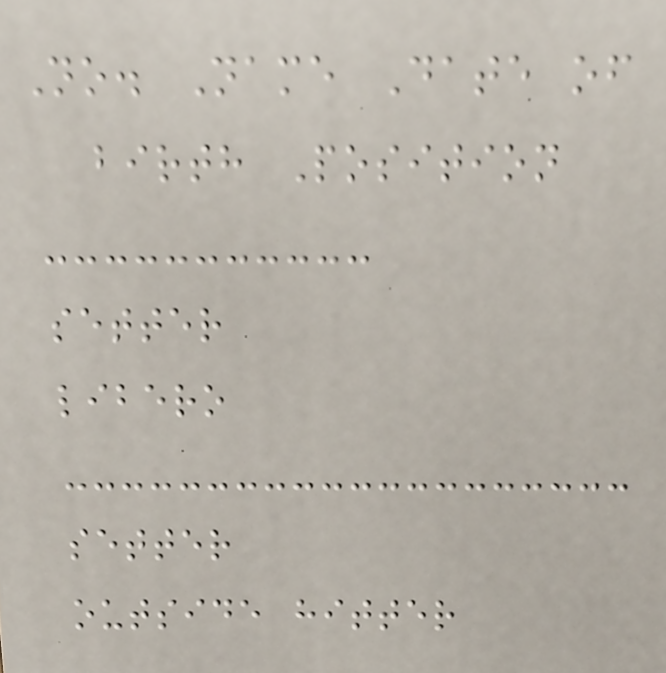No. Name Date of
birth Position
setter
libero
setter
outside hitter
